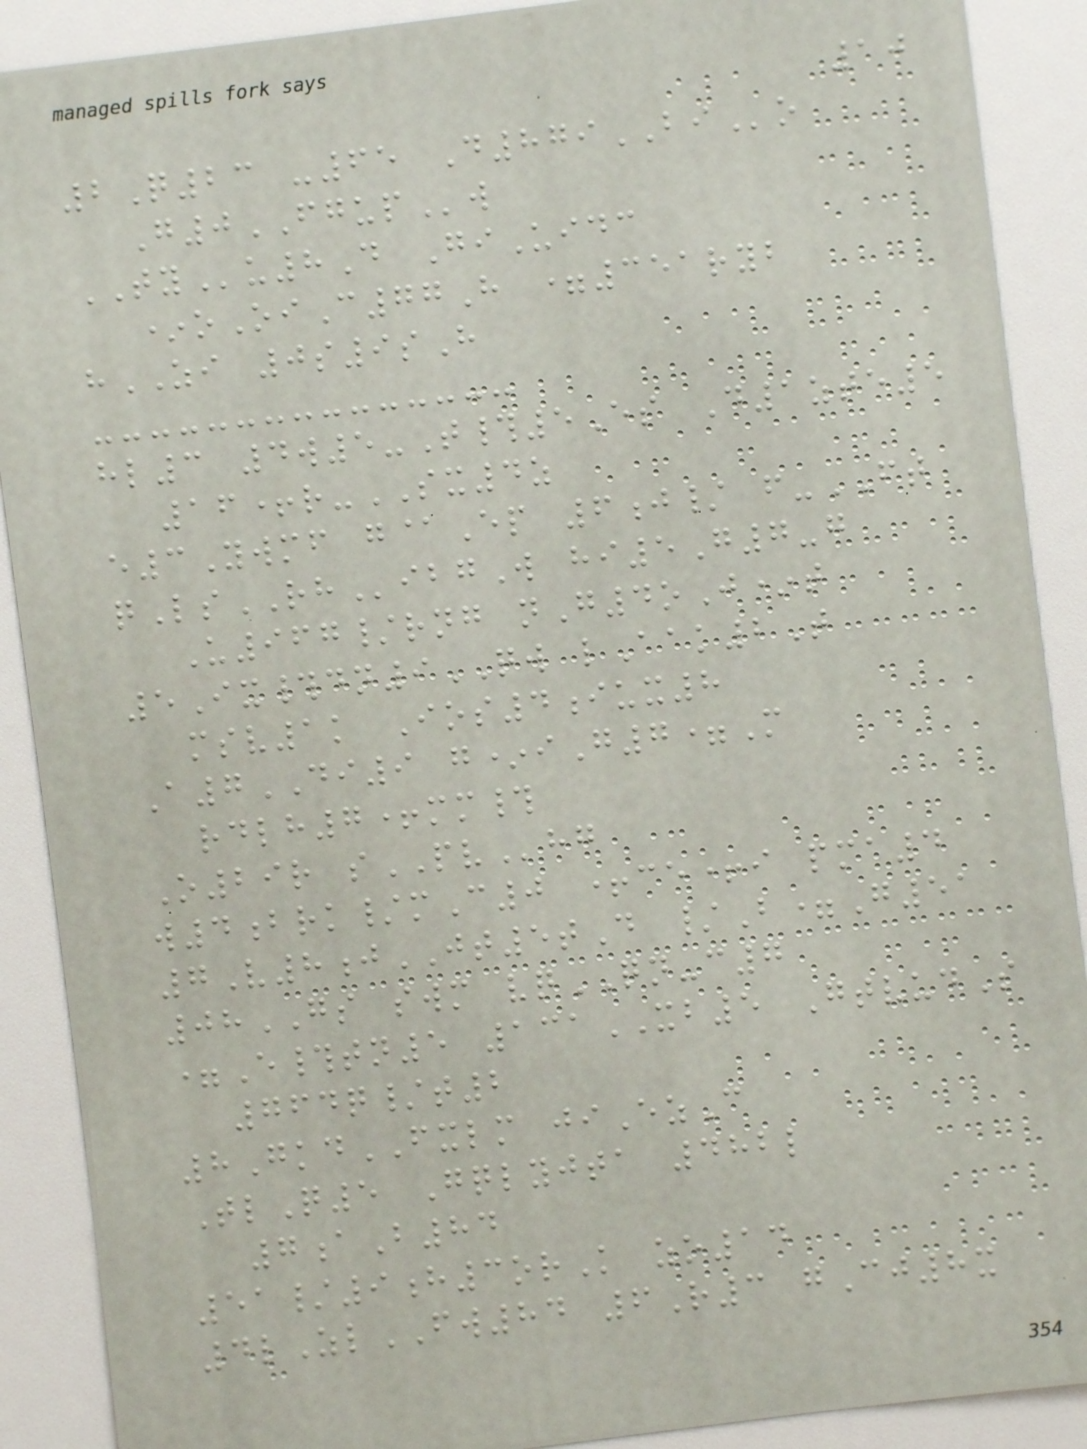10
2Q23 -65 D879BIo
G0FGUPw
TYu8D GiUidc
*oOiC77H =351ryb
hZI 0s9sH
hl3 4w5-T#5Es D1zte5
16+r-SX4z
e3Ywmf g@Ep 6j/ f-FT
qLsRHibgW hi5G7-g
U967/rng nG4oJ*t
5Ix#dn9QW lAak2T
msv1k Ios4iux8
A7DI9 g*iG7=M
rdlh7+mm#
O29r sPVhg
w4brk/mC0 +ce+i pma4
7V8jJT5tD /B=G51
08GS swm vqQN-c7
=E#tn5 131XB5 GtvudS
764q/t2
8GkdFXLM jiEzC
TlQ5 Gqlyjta 482l
7aB84
51/9h3orK zo14
4lZlFW84 6R3 gCj8x
